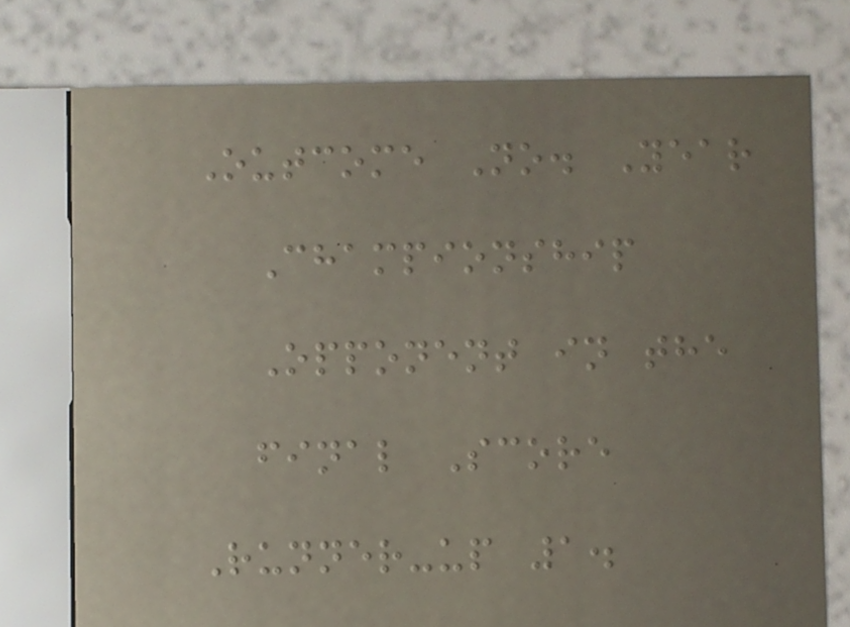Outcome No. Year
Championship
Opponent in the
final Score
Runner-up 1.
